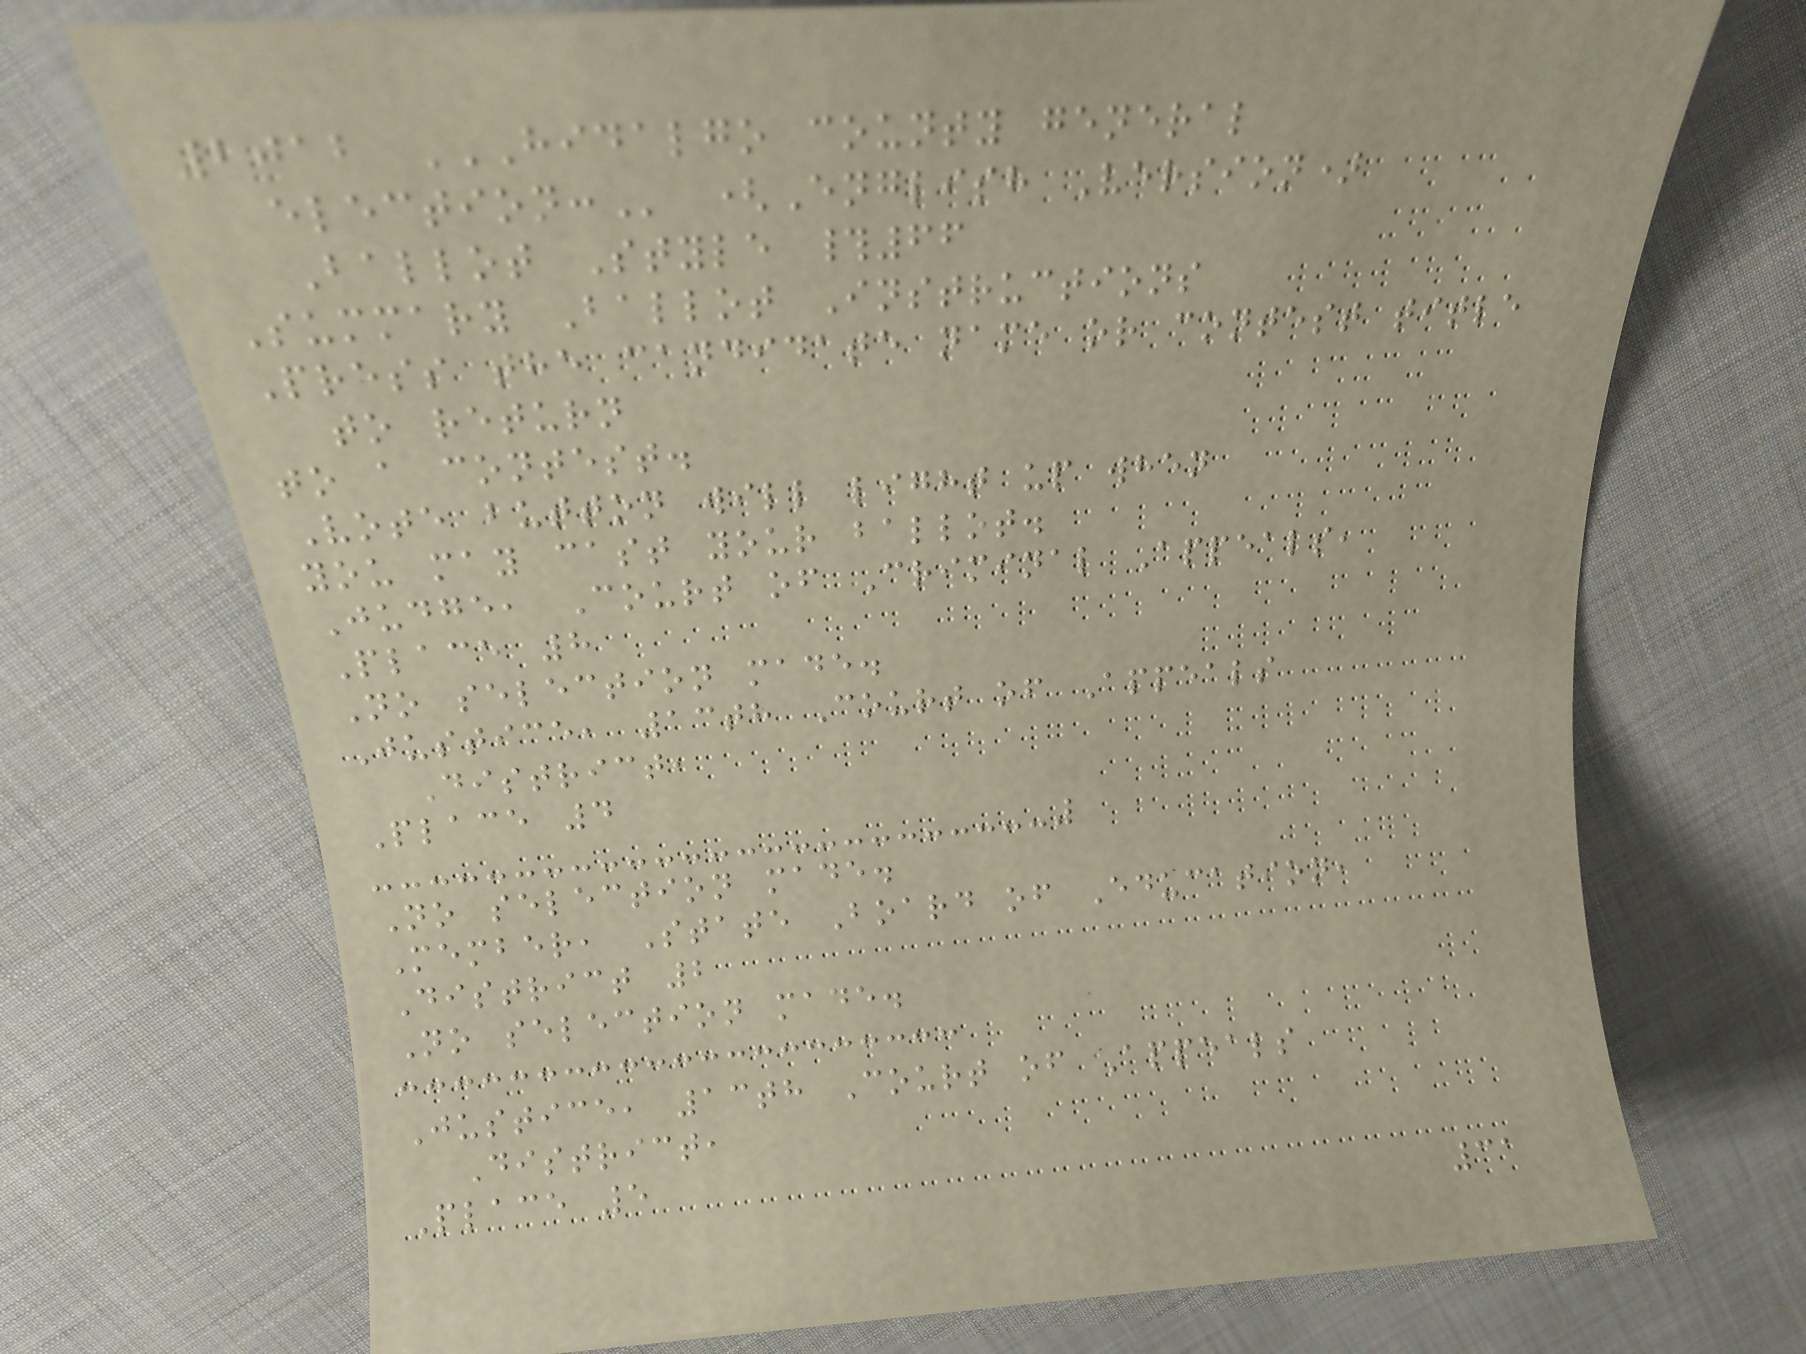2012 HIDALGO COUNTY GENERAL
ELECTION: (English Version)
Ballot Style #66
Summary Ballot Instructions
Press the candidate name or contest title
to return
to a contest.
Vote button will light up when
you may cast your ballot.
Judge, Court of Criminal Appeals,
Place 8
No selection made.
Justice, 13th Court of Appeals
District,
Place 4
No selection made.
Member, State Board of Education,
District 2
No selection made.
Justice, 13th Court of Appeals
District,
Place 5
31
